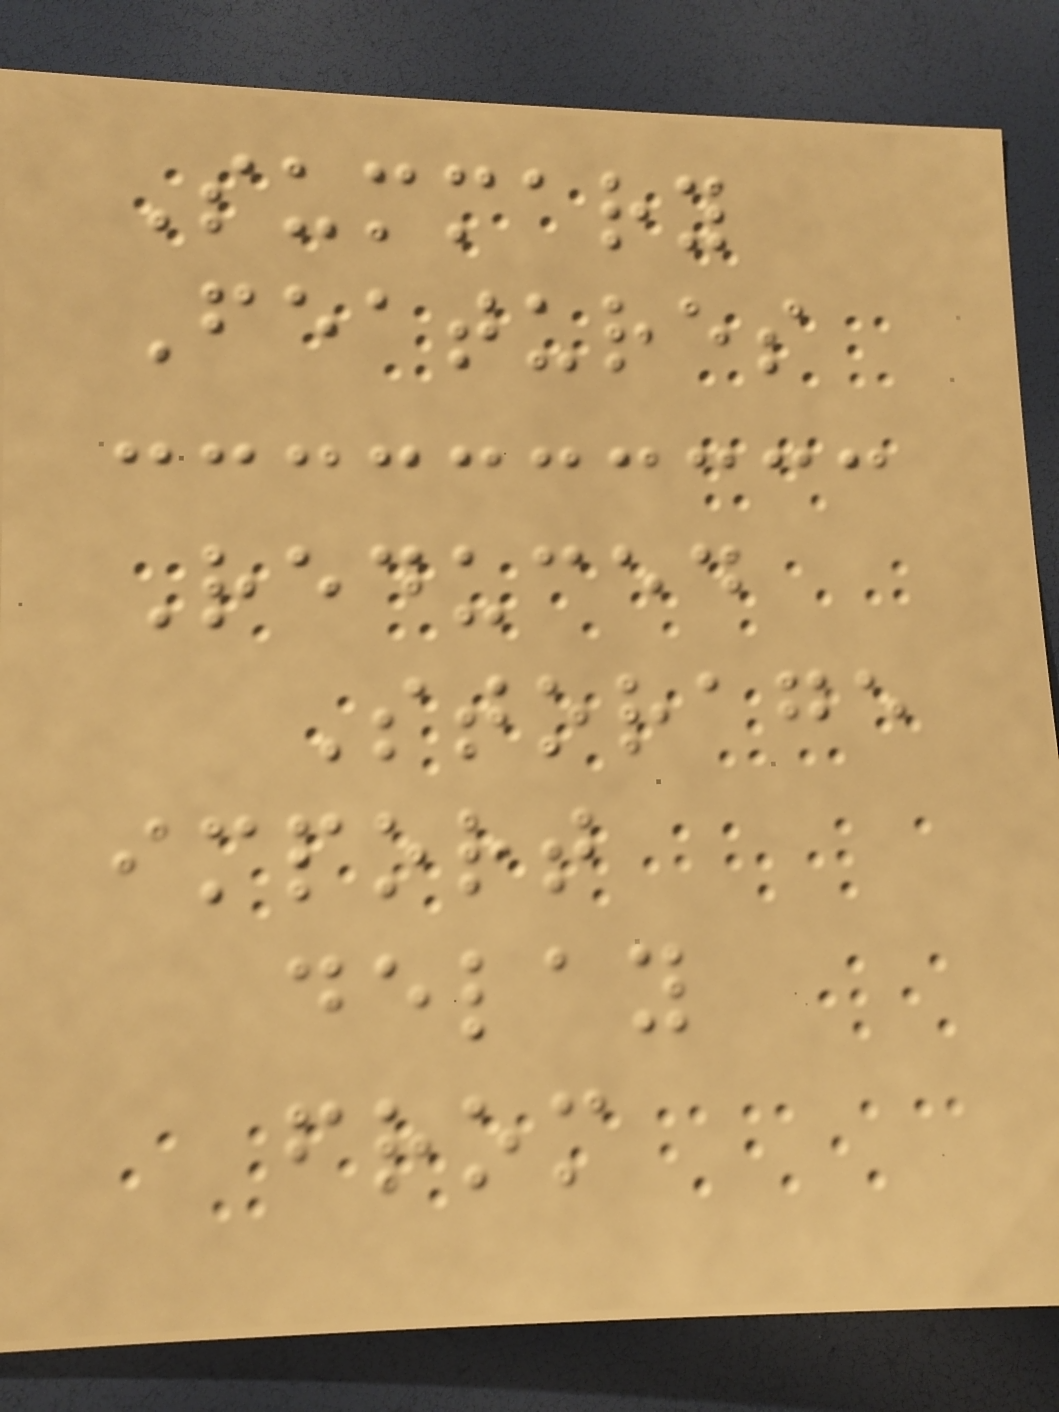Summary
Features
Reduced
Storage
import
delay
from
